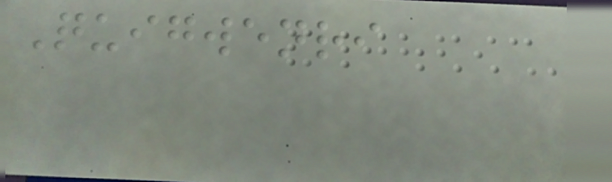Quigwenri
